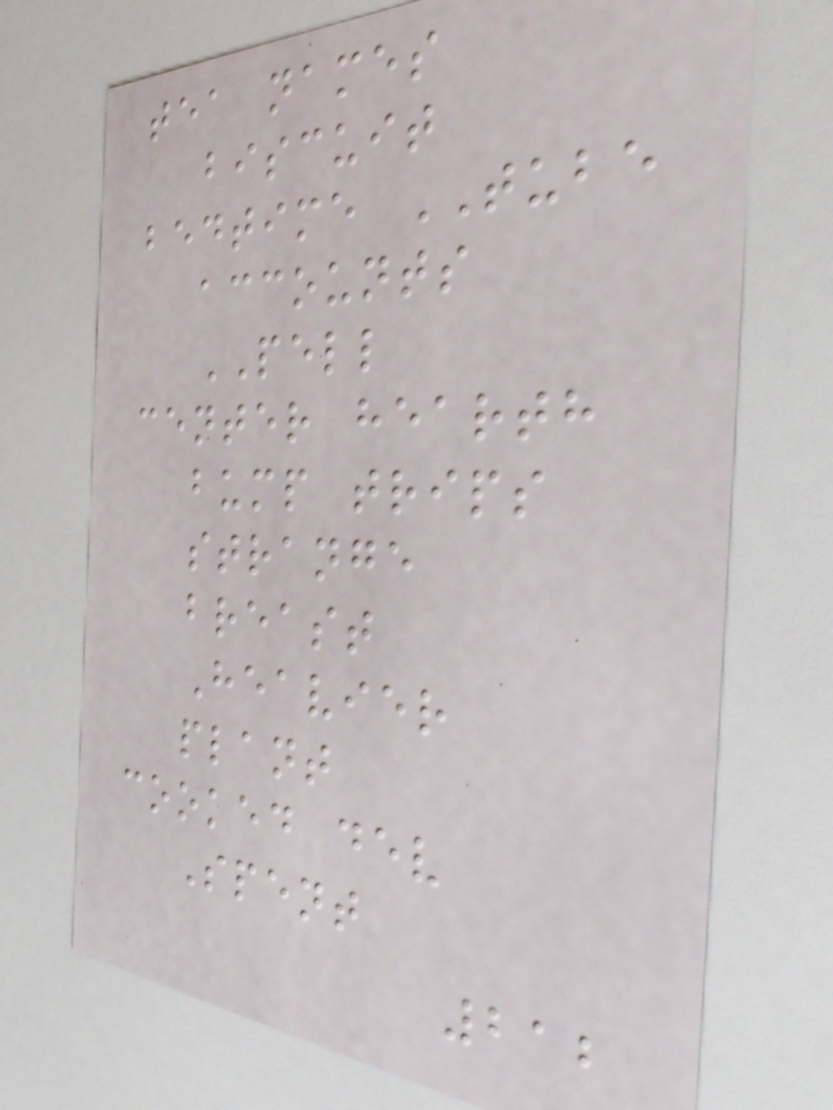tea names
biscuit
bedtime TUBE
accounts
PELL
center hearth
bump trips
strange
breast
Heavier
plant
cooked dev
Spent
212
